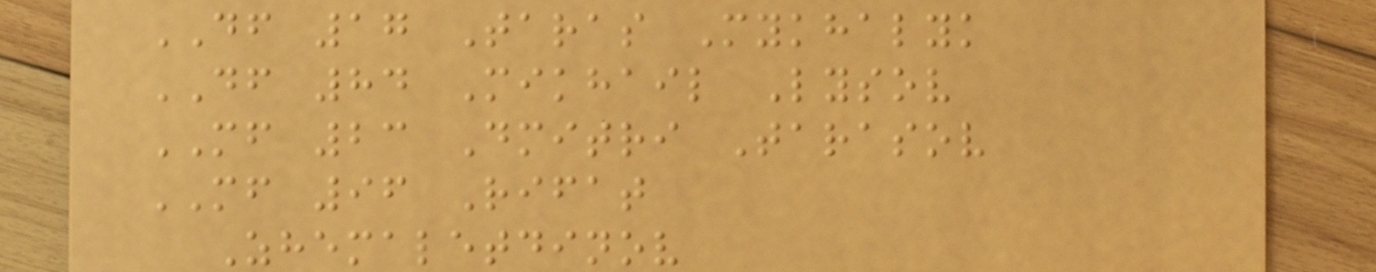DF 17 Taras Mykhalyk
DF 84 Mikhail Lysov
MF 23 Dmitri Tarasov
MF 96 Rifat
Zhemaletdinov
